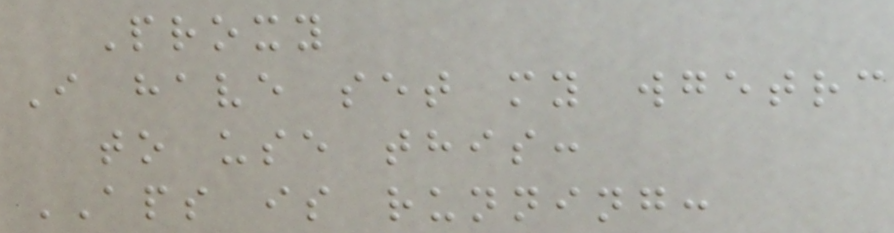Proxy
I have set my wgetrc
to use this:
APS is running:
